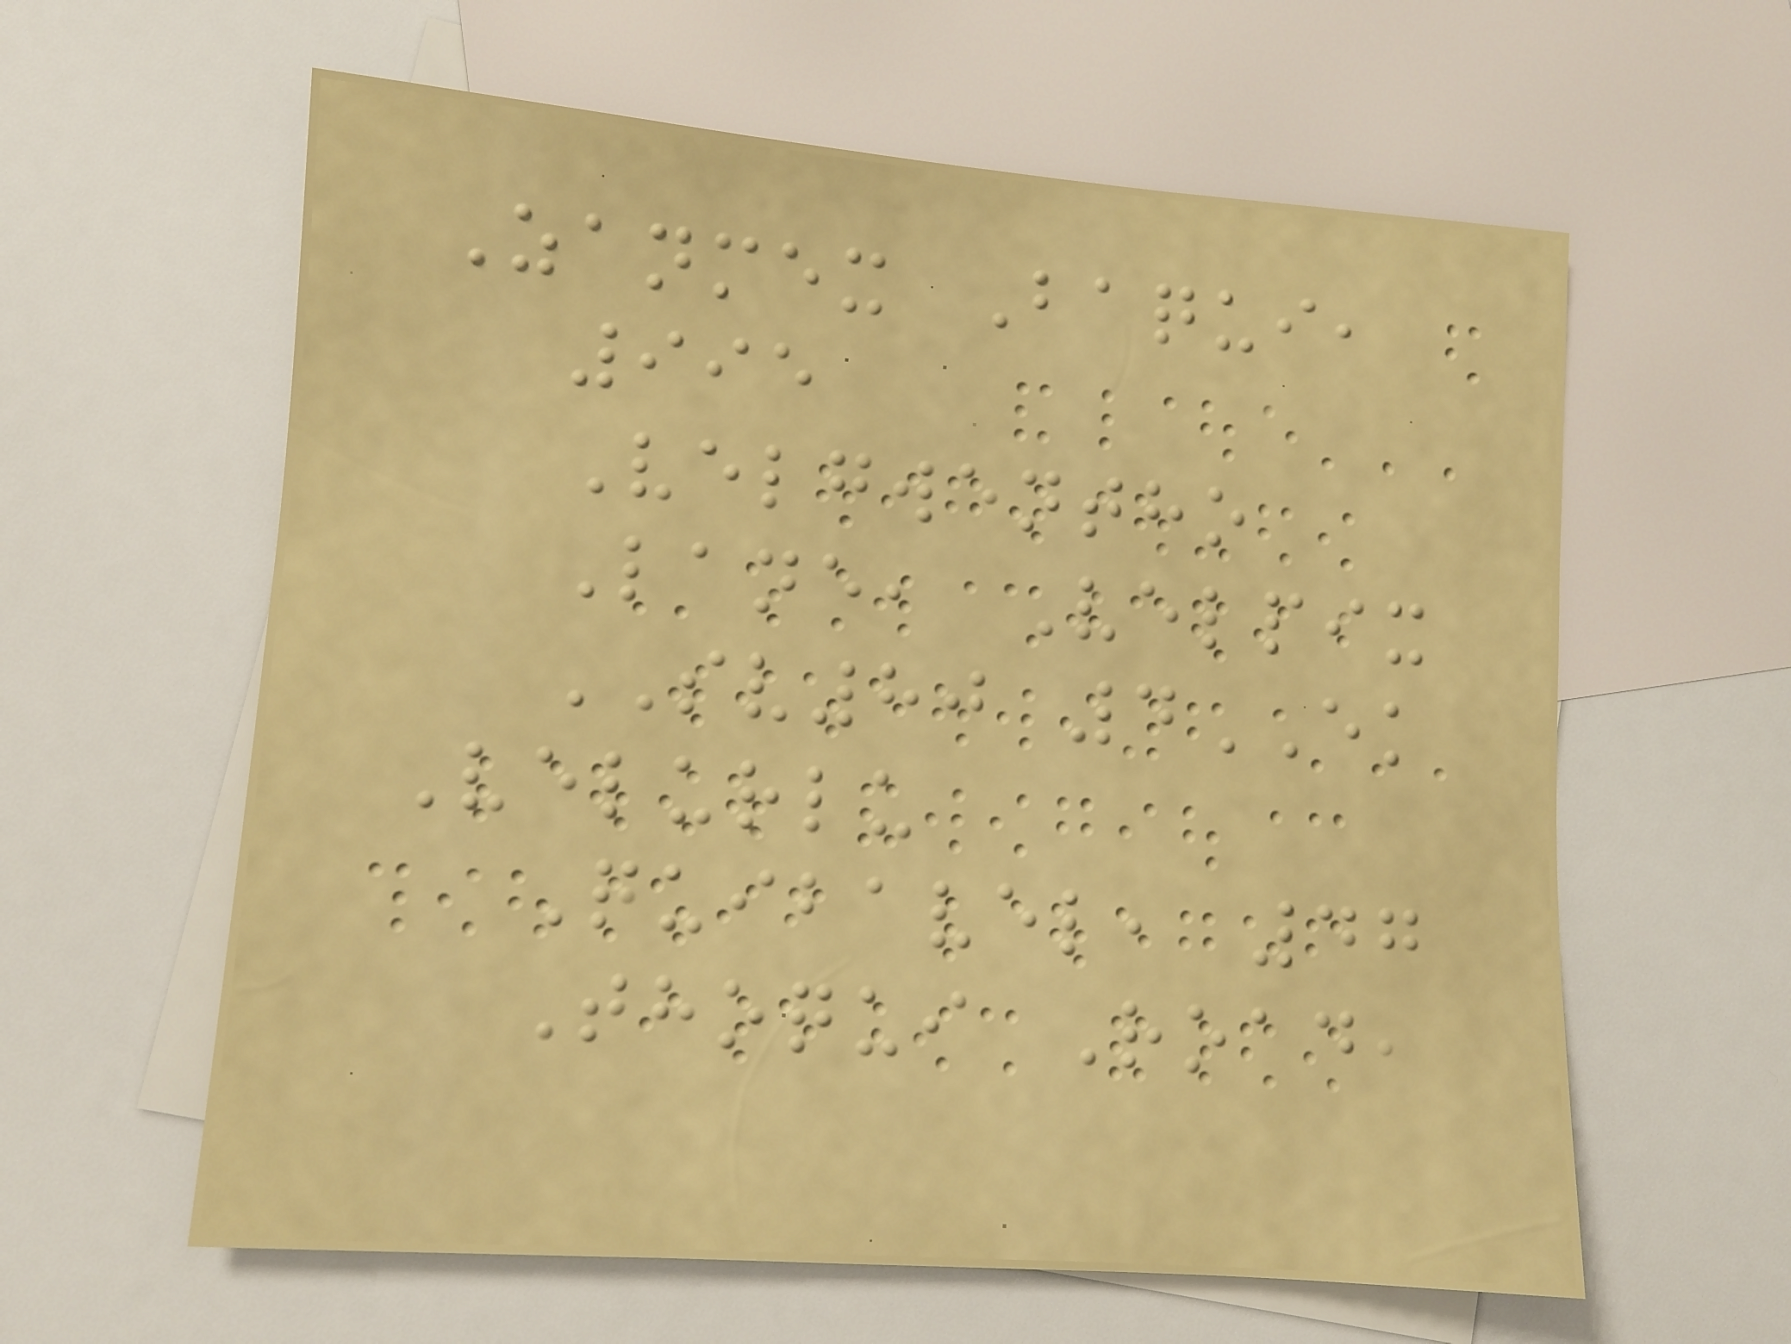Zanmex Baqui,
995
Velgwentho
Lane, Velpix
SV80 4EK
Velurlu
Quibavel, 47
Thoqui Road,
